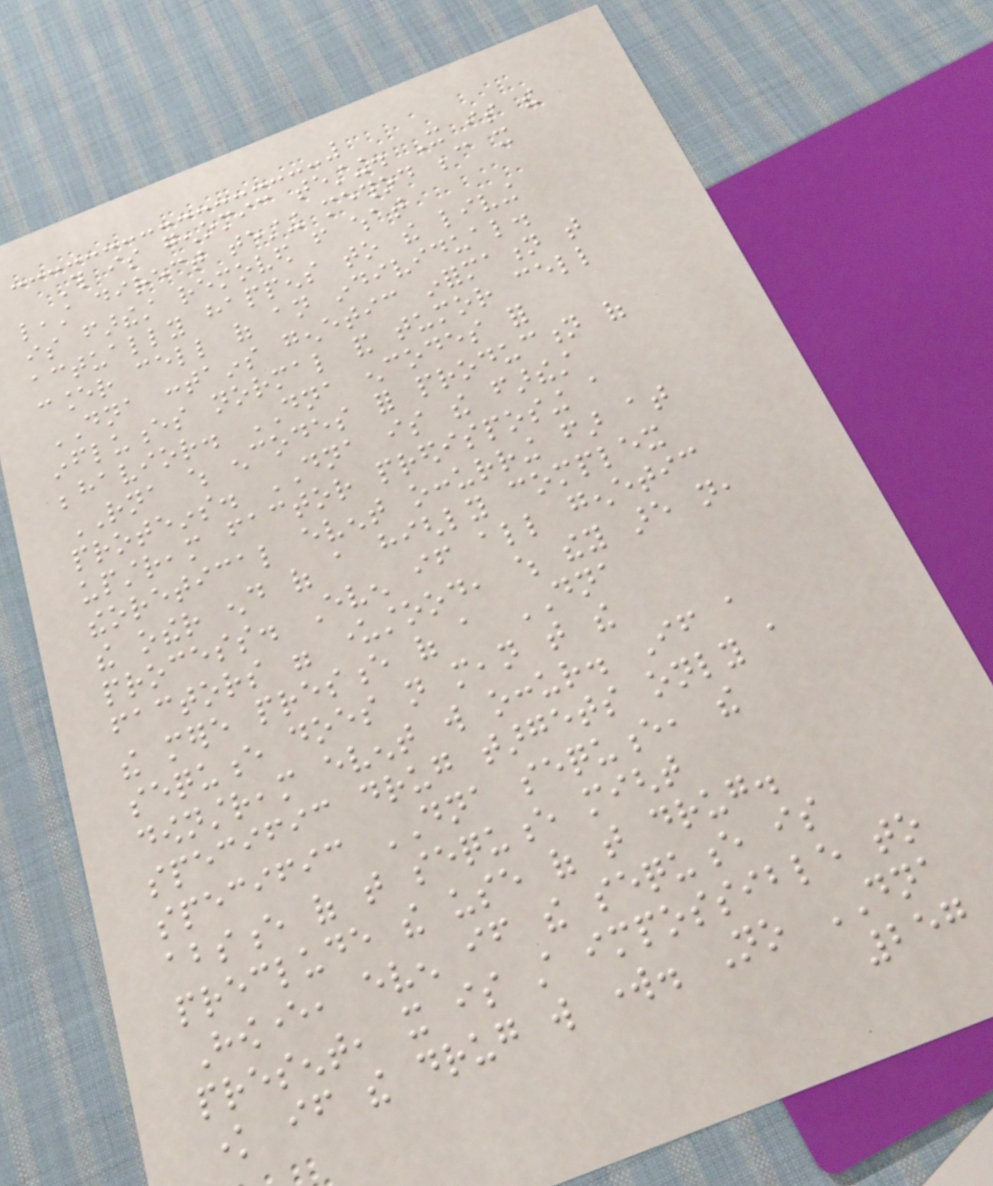This is genomic testing. It is the
least direct testing method because it
is farthest removed from what
actually happens to the living
cancer cell of an individual.
DNA contains genetic information that
influences normal and tumor cell
behavior. DNA encodes for
RNA which encodes for production of
proteins. DNA is the farthest
upstream factor predisposing a
theoretical event occurring far at
the other end of a highly complex
process. Even if all genetic
factors were understood, which they are not,
the mere presence of a DNA
sequence does not mean that the
downstream event will occur. If a
specific drug targets only a
specific DNA sequence, the
absence of that sequence might
preclude the use of that drug.
However, even if the sequence is
present, it is still impossible to
know if the drug will work. No DNA
257
